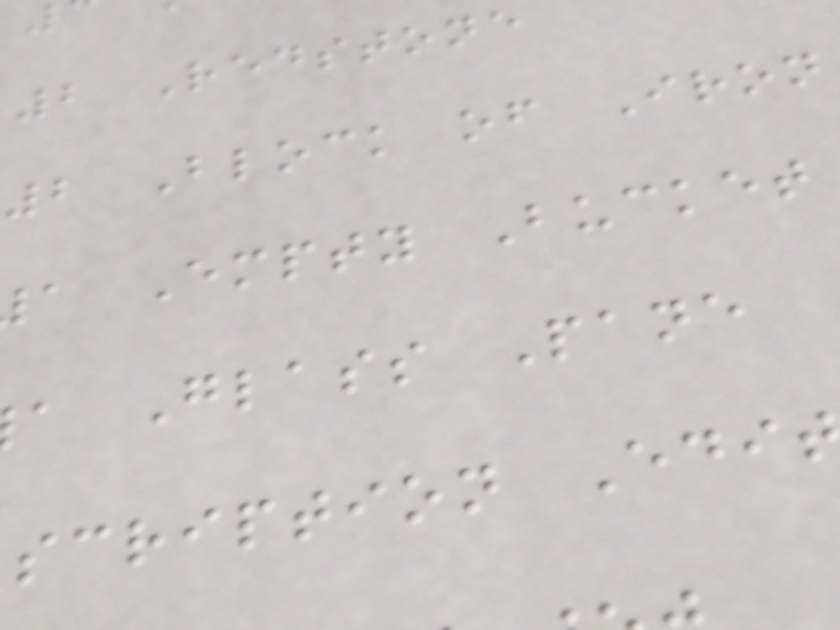2 Redstone
2 Block of Iron
a Empty Bucket
a Glass Pane
scription Edi
